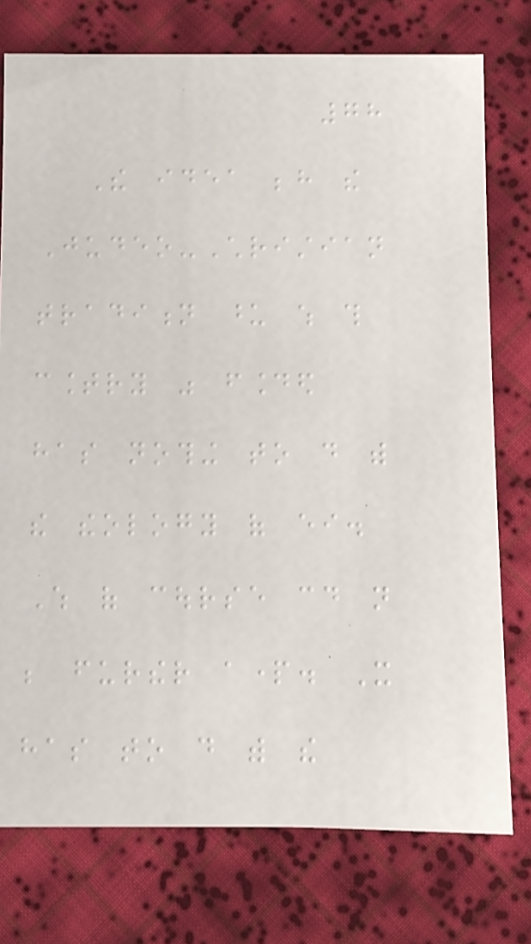78
The idea behind the
Judeo-Christian
tradition upon which this
country was founded
has nothing to do with
the theology of either.
Which of course could not
be further apart. It
has to do with the
